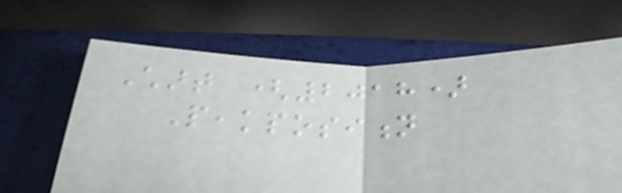Chart (2018)
Peakposition
